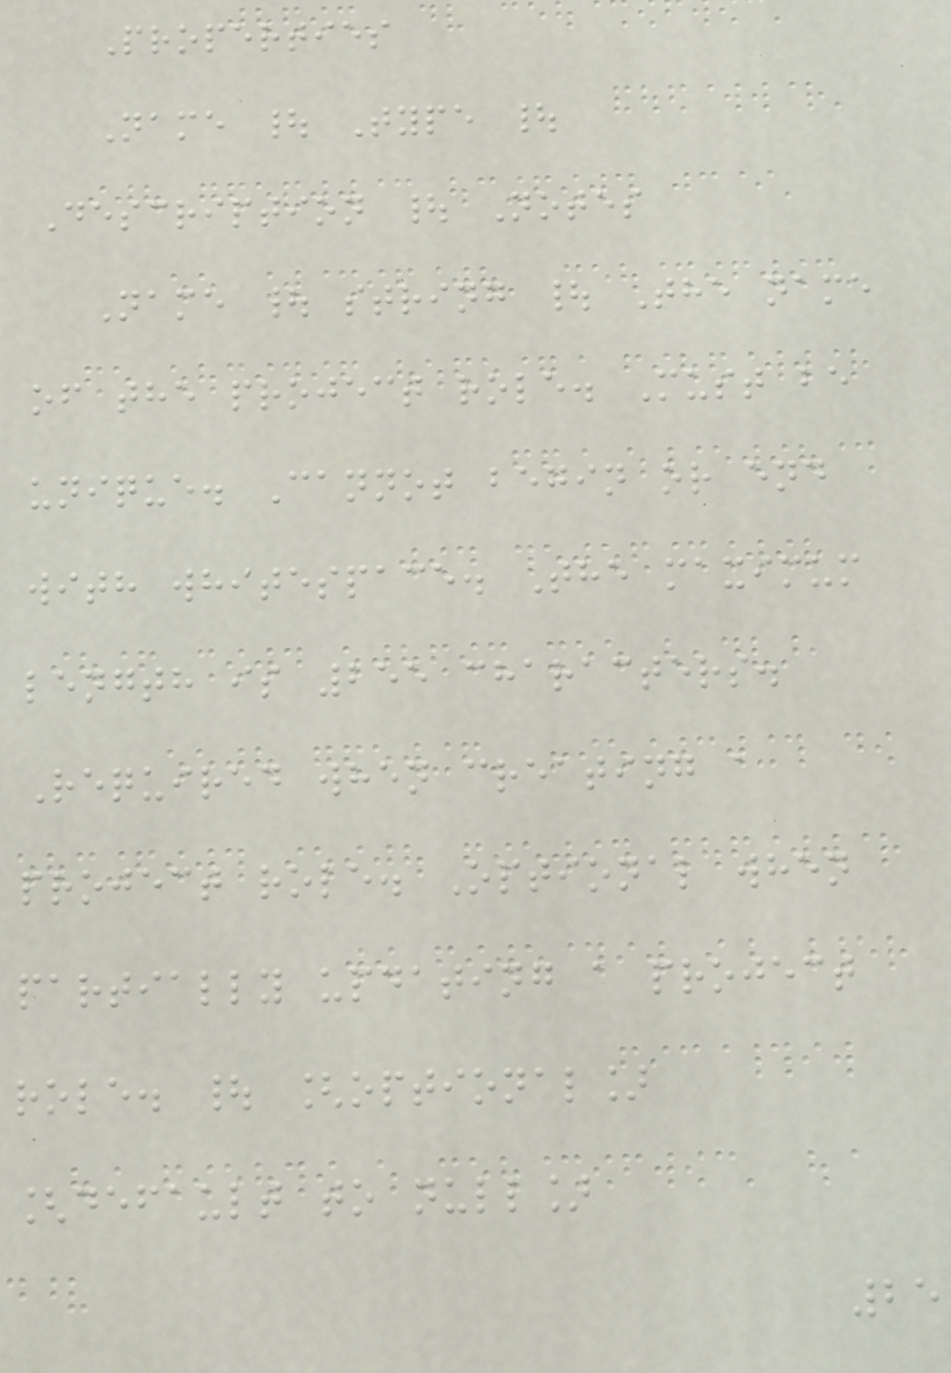Properties
Name | Type |
Description | Notes
Name | string | The name
of the project role. Must be
unique. Cannot begin or end
with whitespace. The maximum
length is 255 characters.
Required when creating a
project role. Optional when
partially updating a project
role. | [optional]
[default to null]
25
